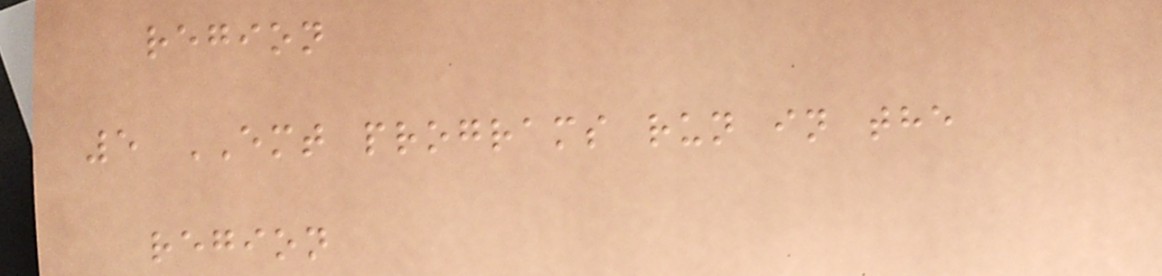region
5 EMT programs run in the
region
